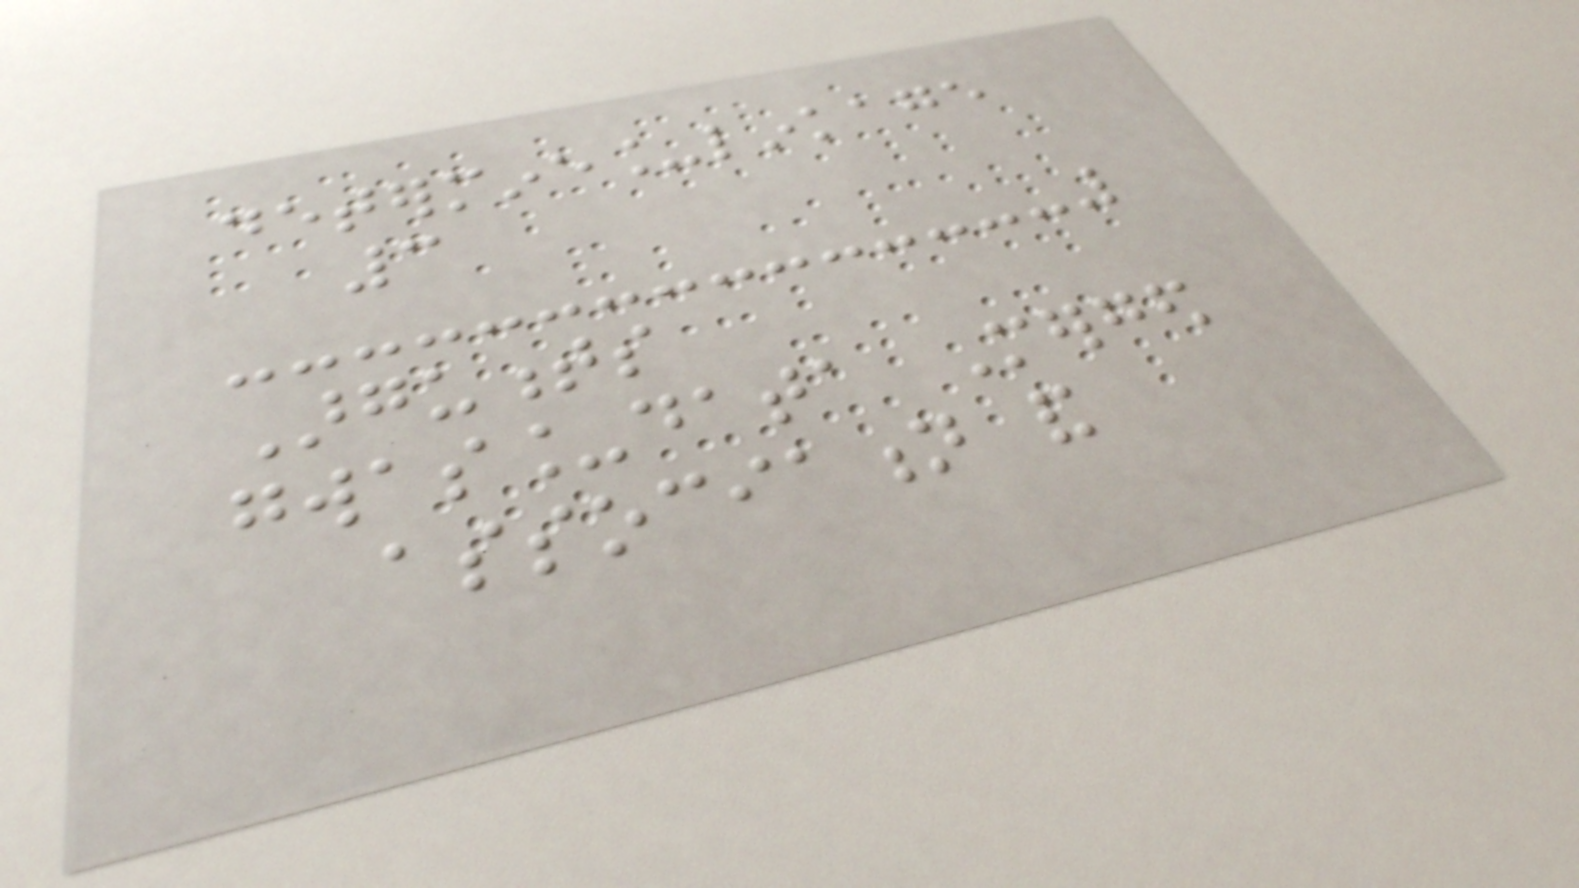determine_linkage
3
Arguments
gwas_data Merged
association and
